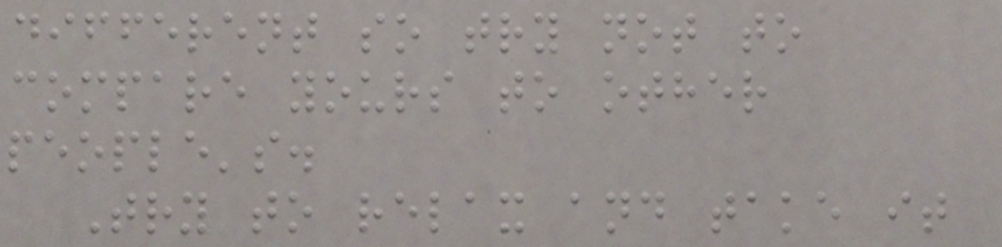different so try not to
compare yours to other
people's.
Try to relax and take it
